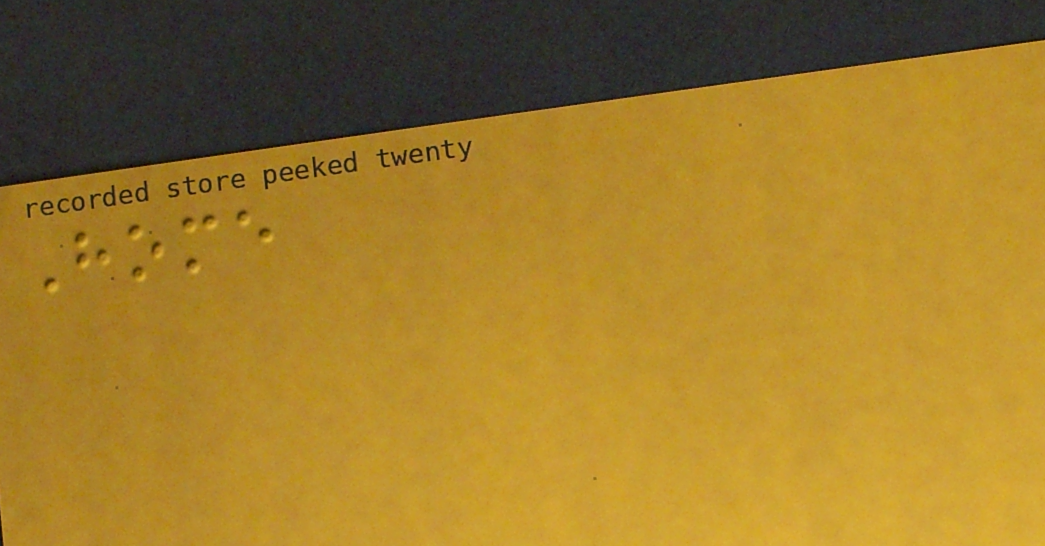Home
